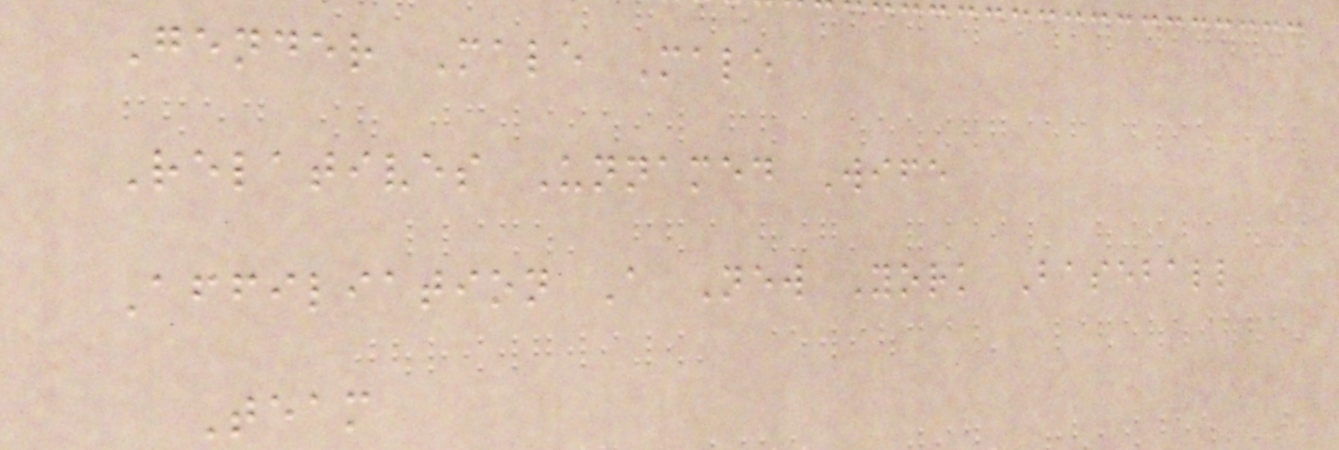Gender Male Male
Relatives Unnamed Wife
Affiliation A New York Baseball
Team
